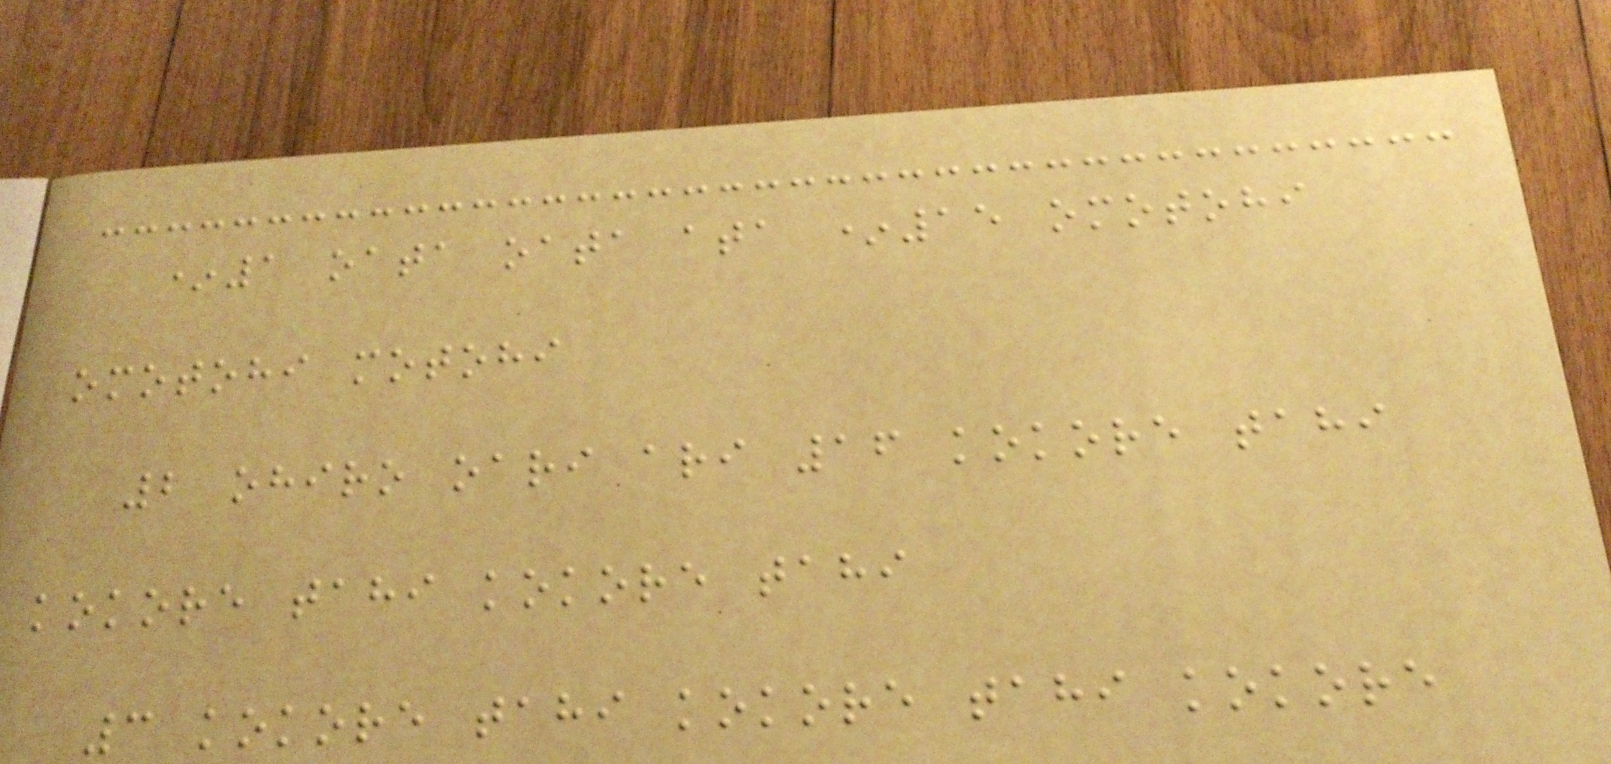*1 oata oata ata *15 omotohi
omotohi motohi
2 ohiro oari ari 16 kokore tahi
kokore tahi kokore tahi
3 kokore tahi kokore tahi kokore
